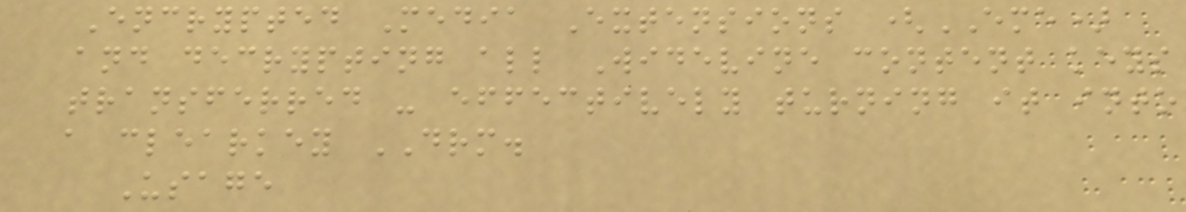Encrypted Media Extensions (EME)
and decrypting all Widevine content keys
transferred - effectively turning it into
a clearkey DRM.
Usage
